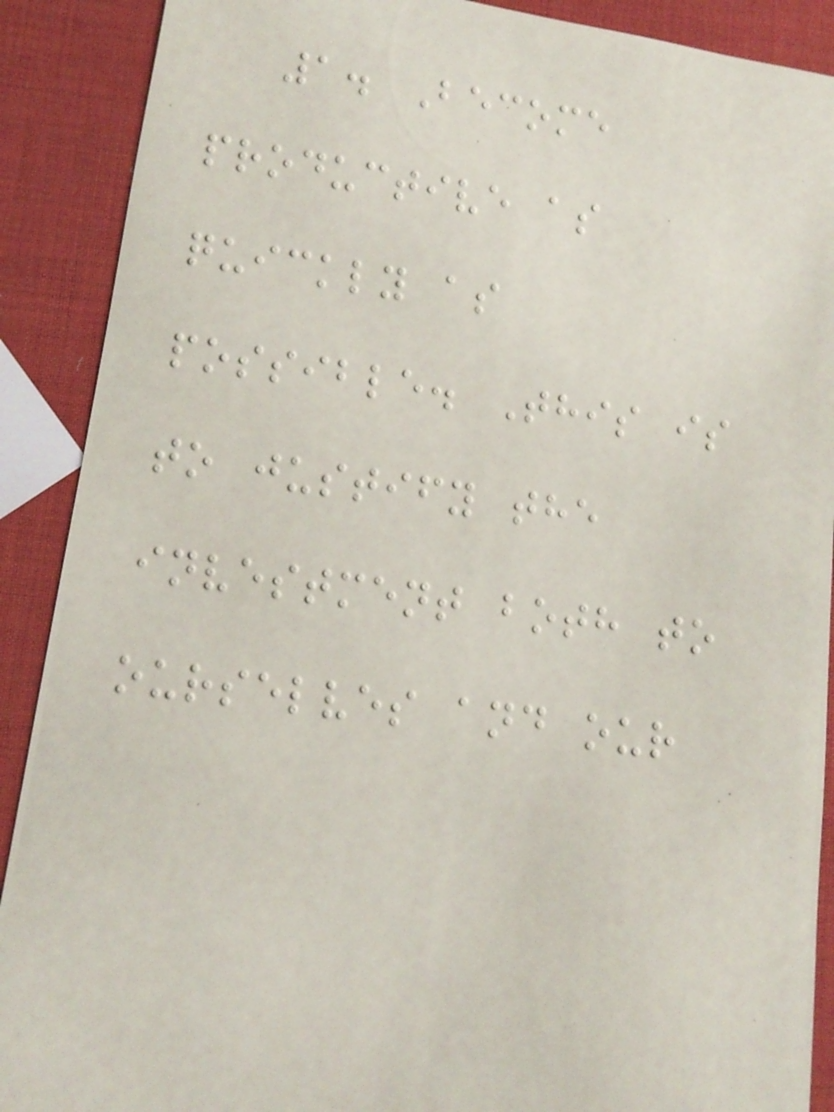1. Become
productive as
quickly as
possible. This is
to justify the
investment both to
ourselves and our
